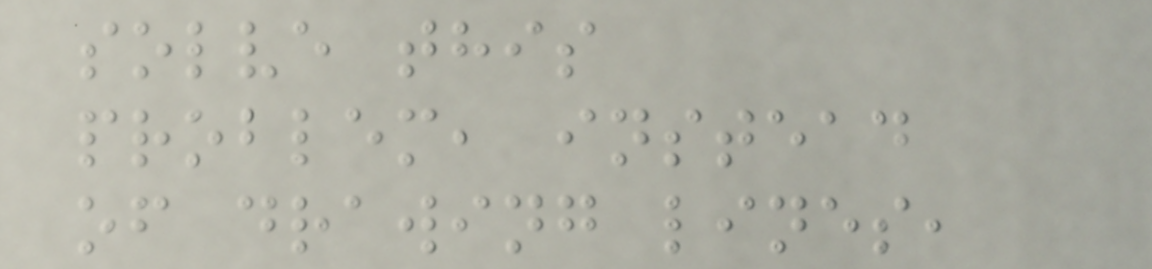solve this
problem, instead
of drawing lines,
